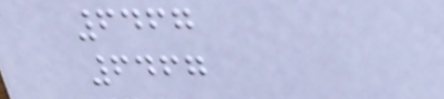6467
6467
